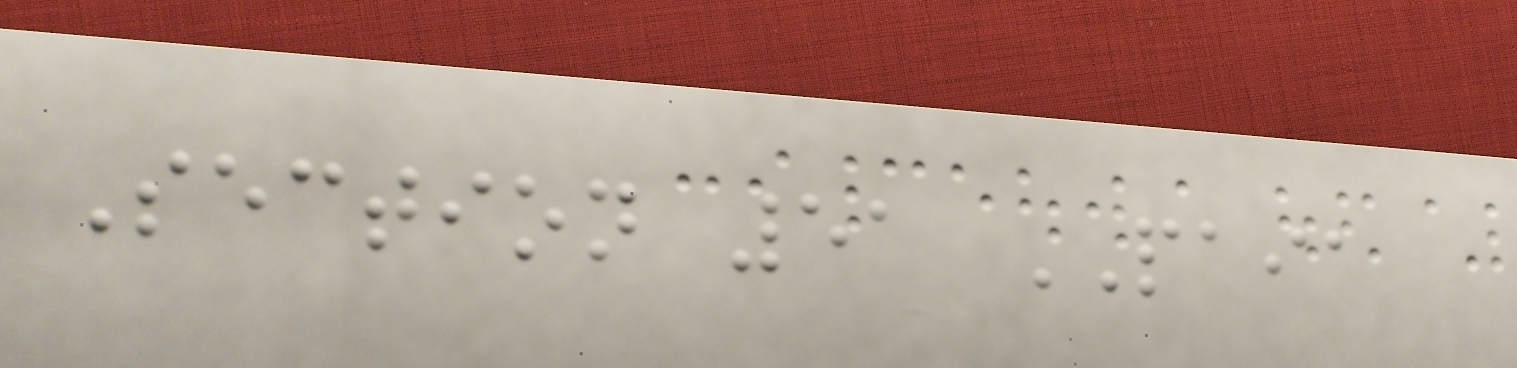Section 51 PAIA
